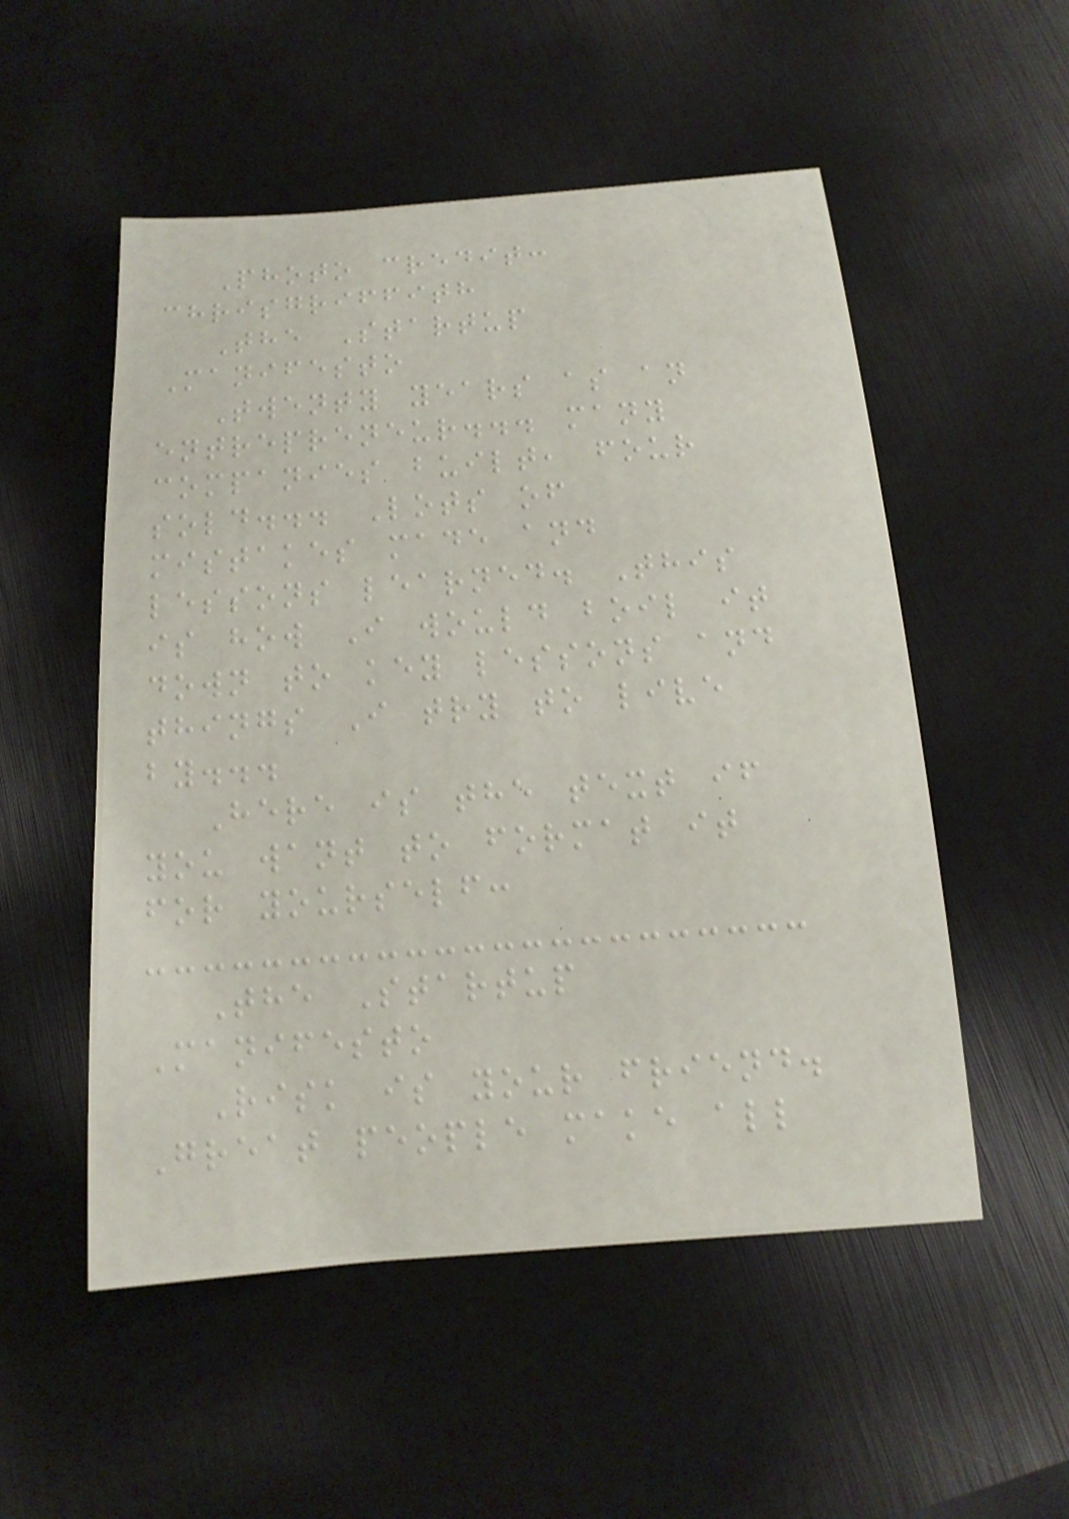Photo credit:
chrisgriffith
The Startup
Manifesto
Twenty years as an
entrepreneur... many
companies built, four
sold... Lots of
mistakes made and
lessons learned. This
is how I would boil it
down to key lessons and
things I try to live
by...
Here is the text if
you want to format it
for yourself:
The Startup
Manifesto
Risk is your friend.
Great people make all
